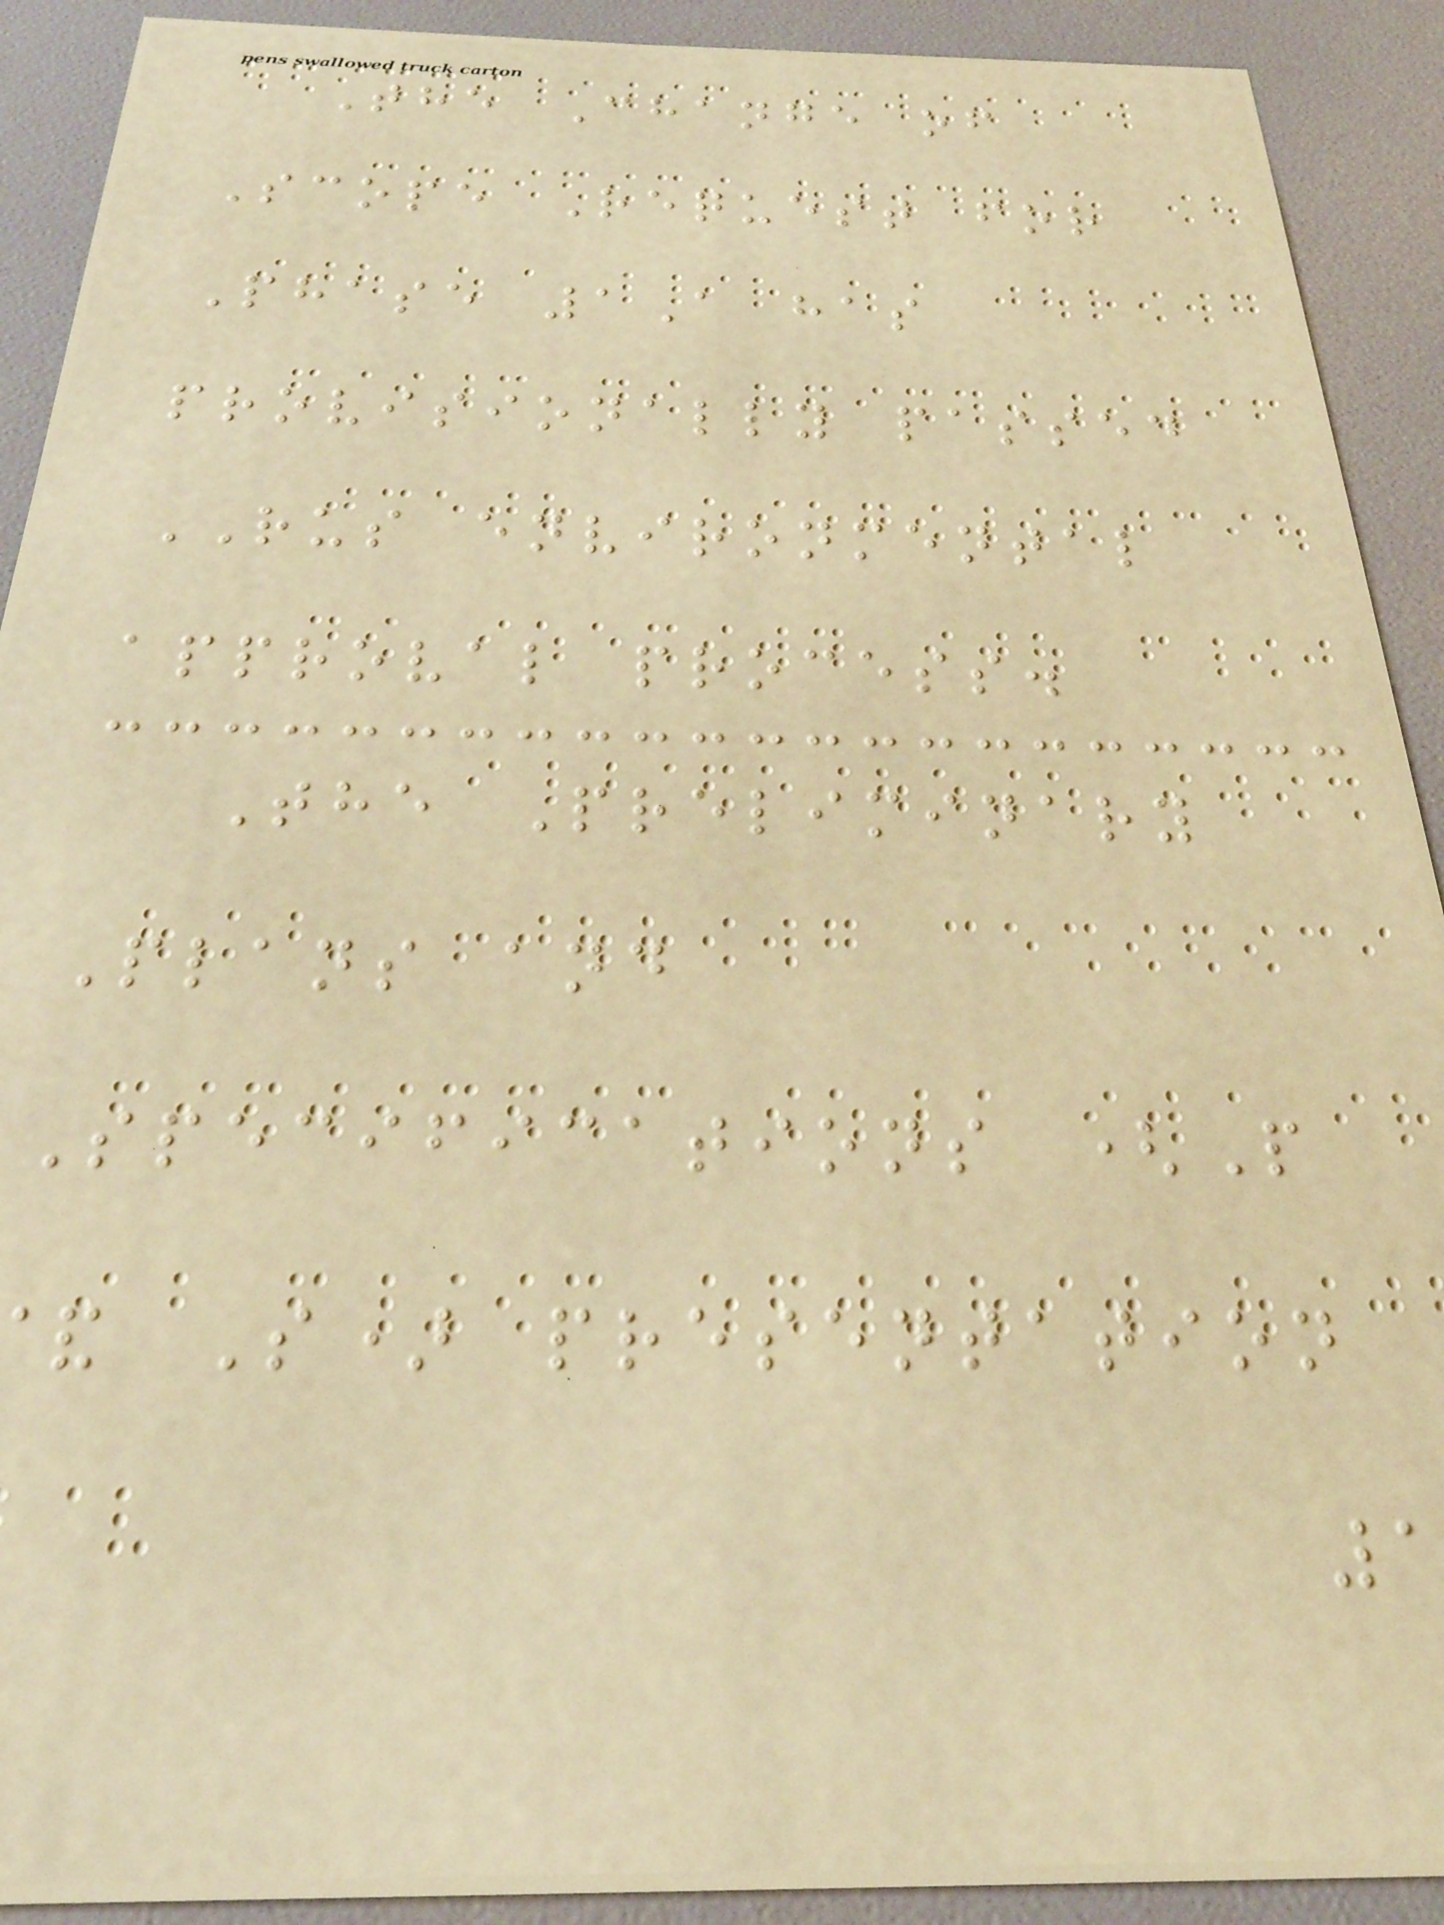The Change of
Scope Request for
Phase 1A has
provisionally passed
RUS environmental
approval process.
The Preliminary
Plans and
Specifications (P
S) presentation
